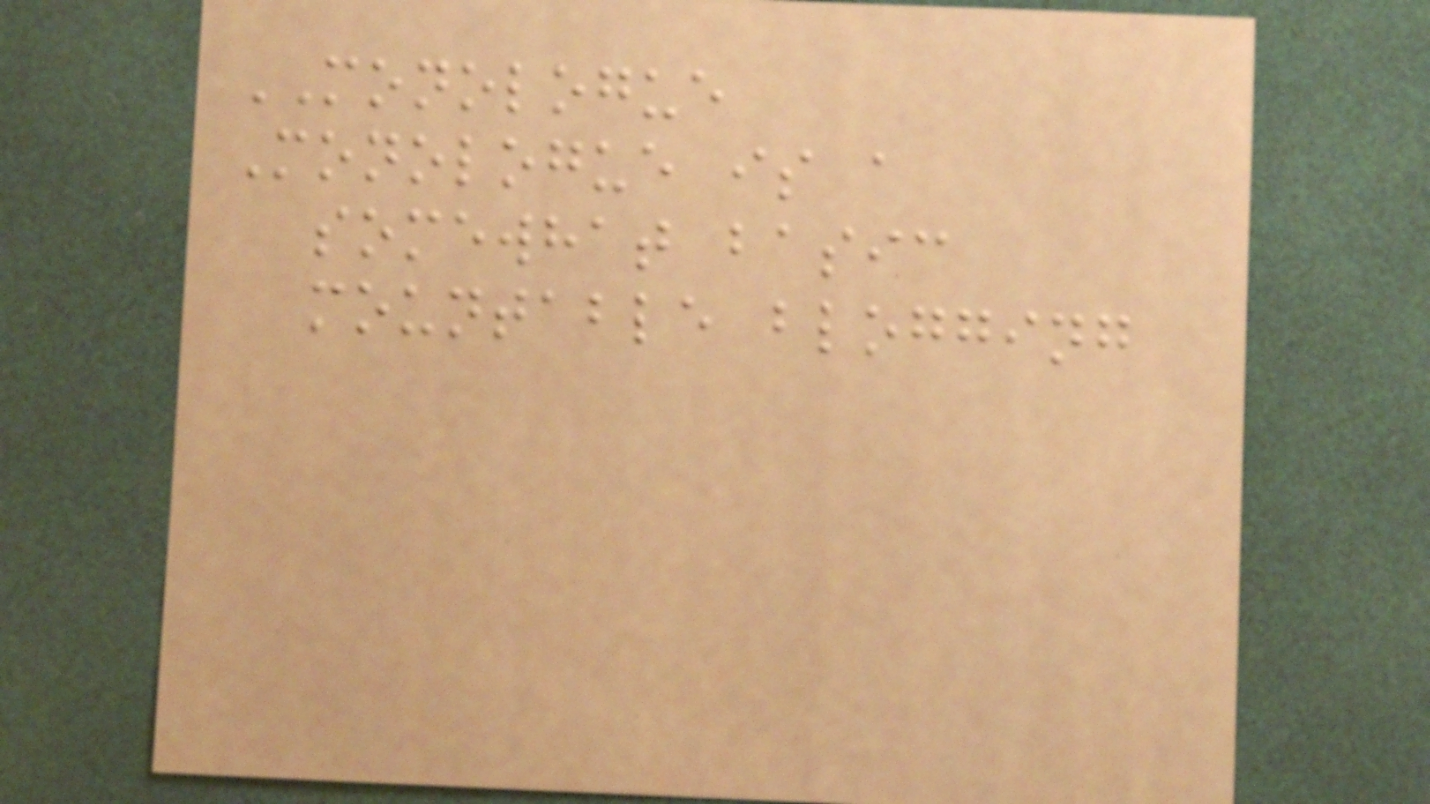MONOLOGUE
Monologue is a
somewhat basic
mountable blogging
